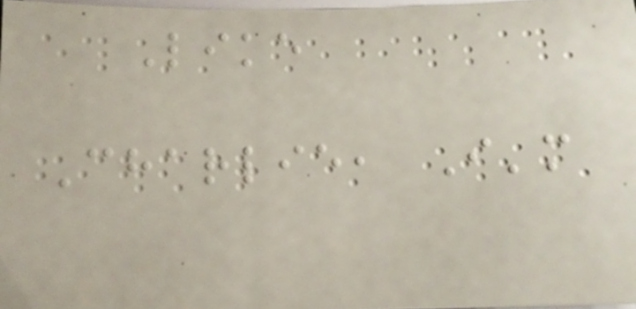Like
Charlie, I'm
